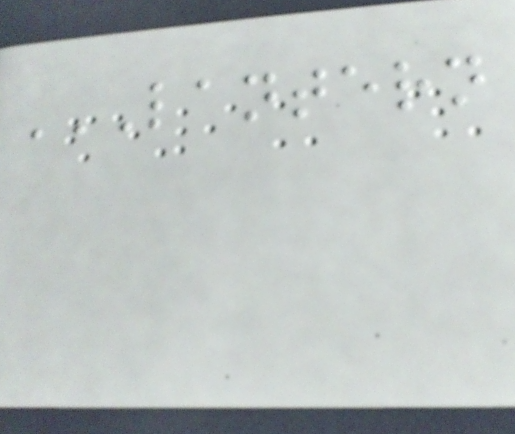LANTERN
